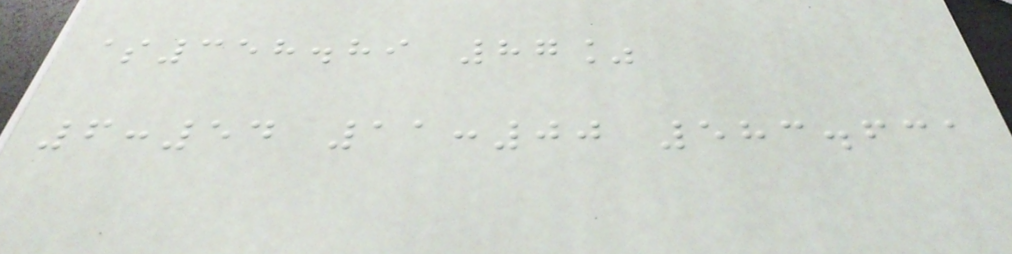$358.89 87%
6:54 11:00 583.631
